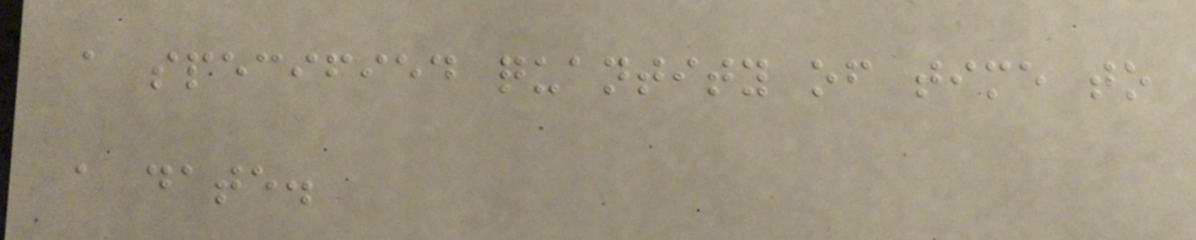a specified quantity of time to
a date.
